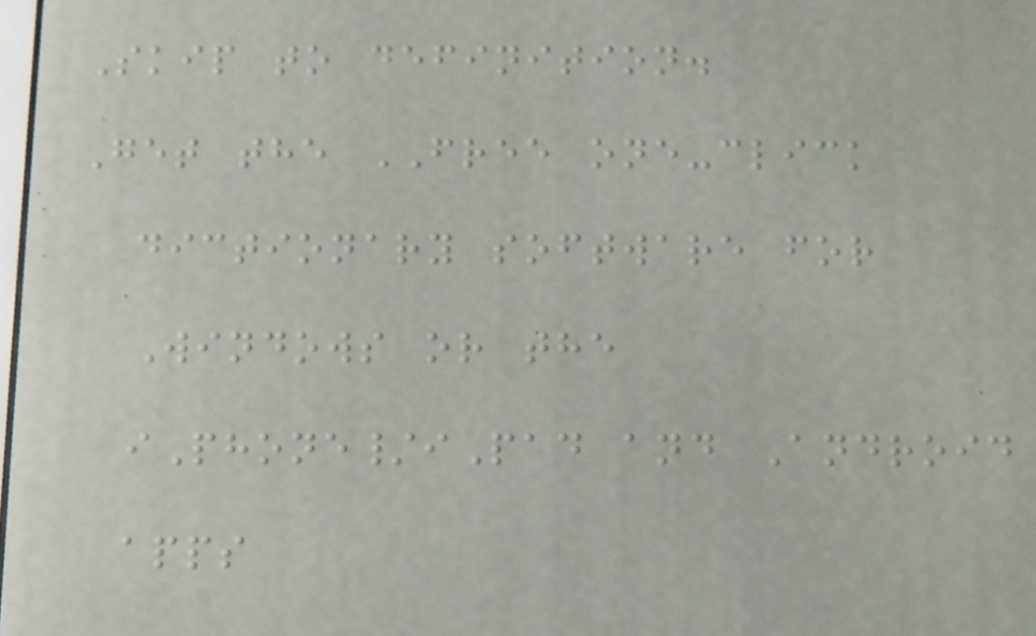Skip to definition.
Get the FREE one-click
dictionary software for
Windows or the
iPhone/iPad and Android
apps
